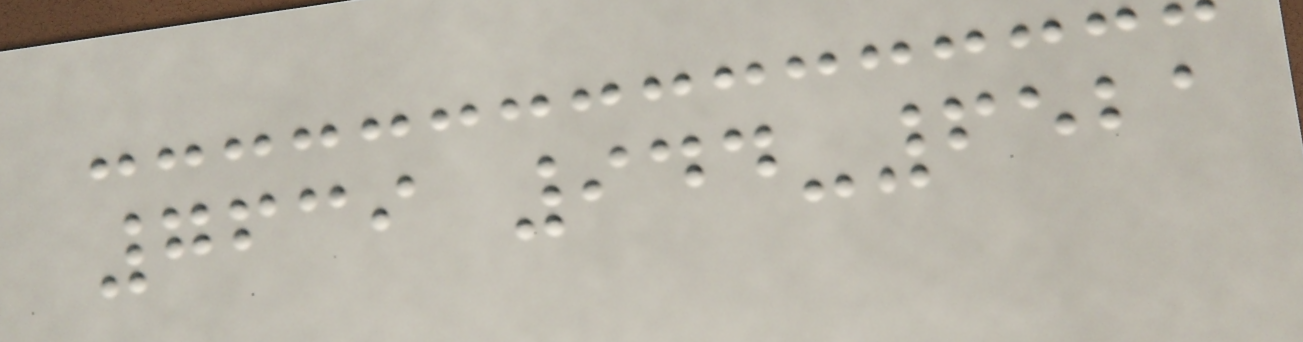7639 944-6521
